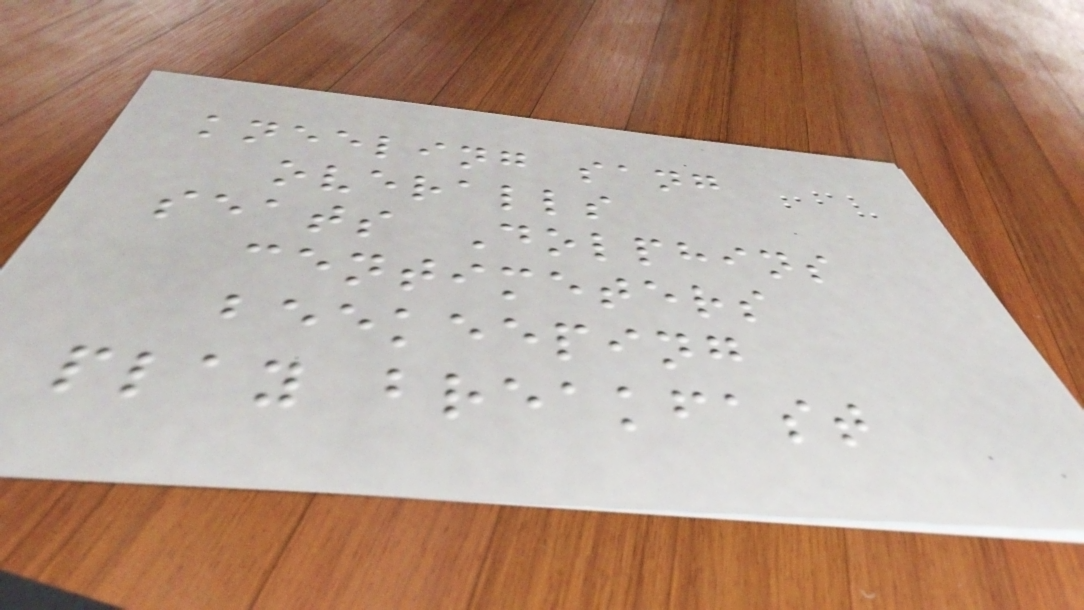kneeling sang
overalls
seats Dolphins
centimeters
beekeeping
play breakfast
